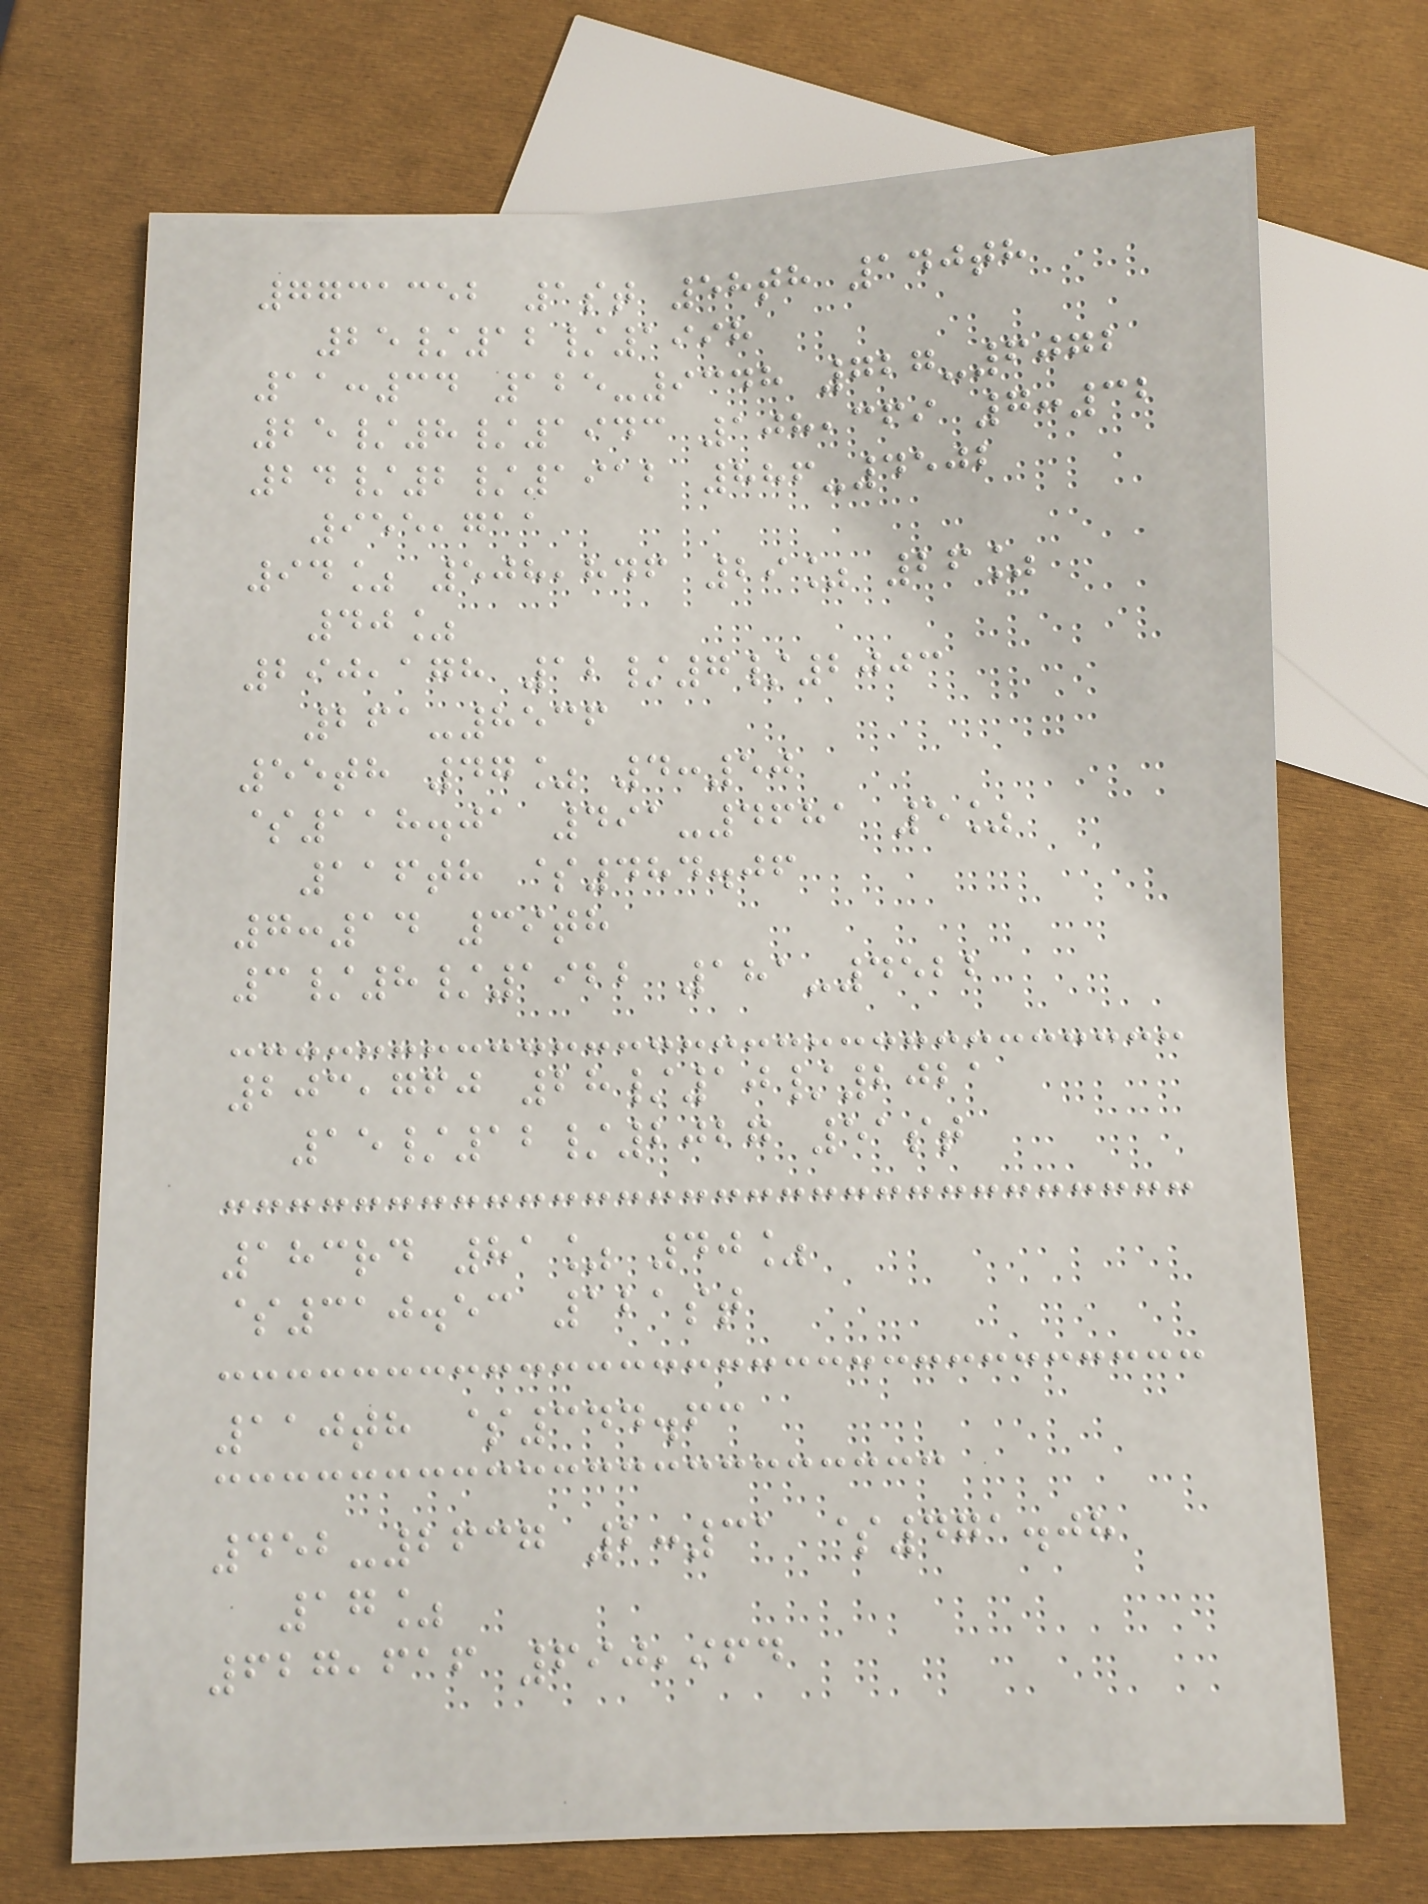7731352 1st 58th 140th
25/12/1998
11:34 125-9348 727-6072
25/8/1943 108,369 7:32
24/2/1912 886-4502
955,711
94% 508,846 29% 26%
40%
290,178 12/7/2003
261-8536
55th 47% 4:50
$118.01 491-4681 5%
116th $484.06
7:14 39th
3/8/1922 181-4522
203,760 28/10/2021
15/12/2027 51st
183rd 81% 40%
$310.53 121st
110th $344.63
452-2637 2:31 $471.08
17%
627,616 690,964
